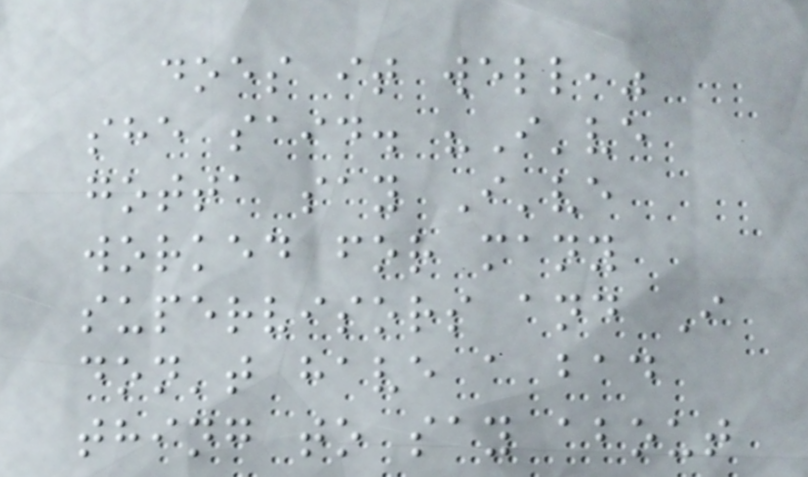does it well,"
she said. "I've
gotta say I've
worked for many
supervisors and I
don't have a bad
thing to say about
